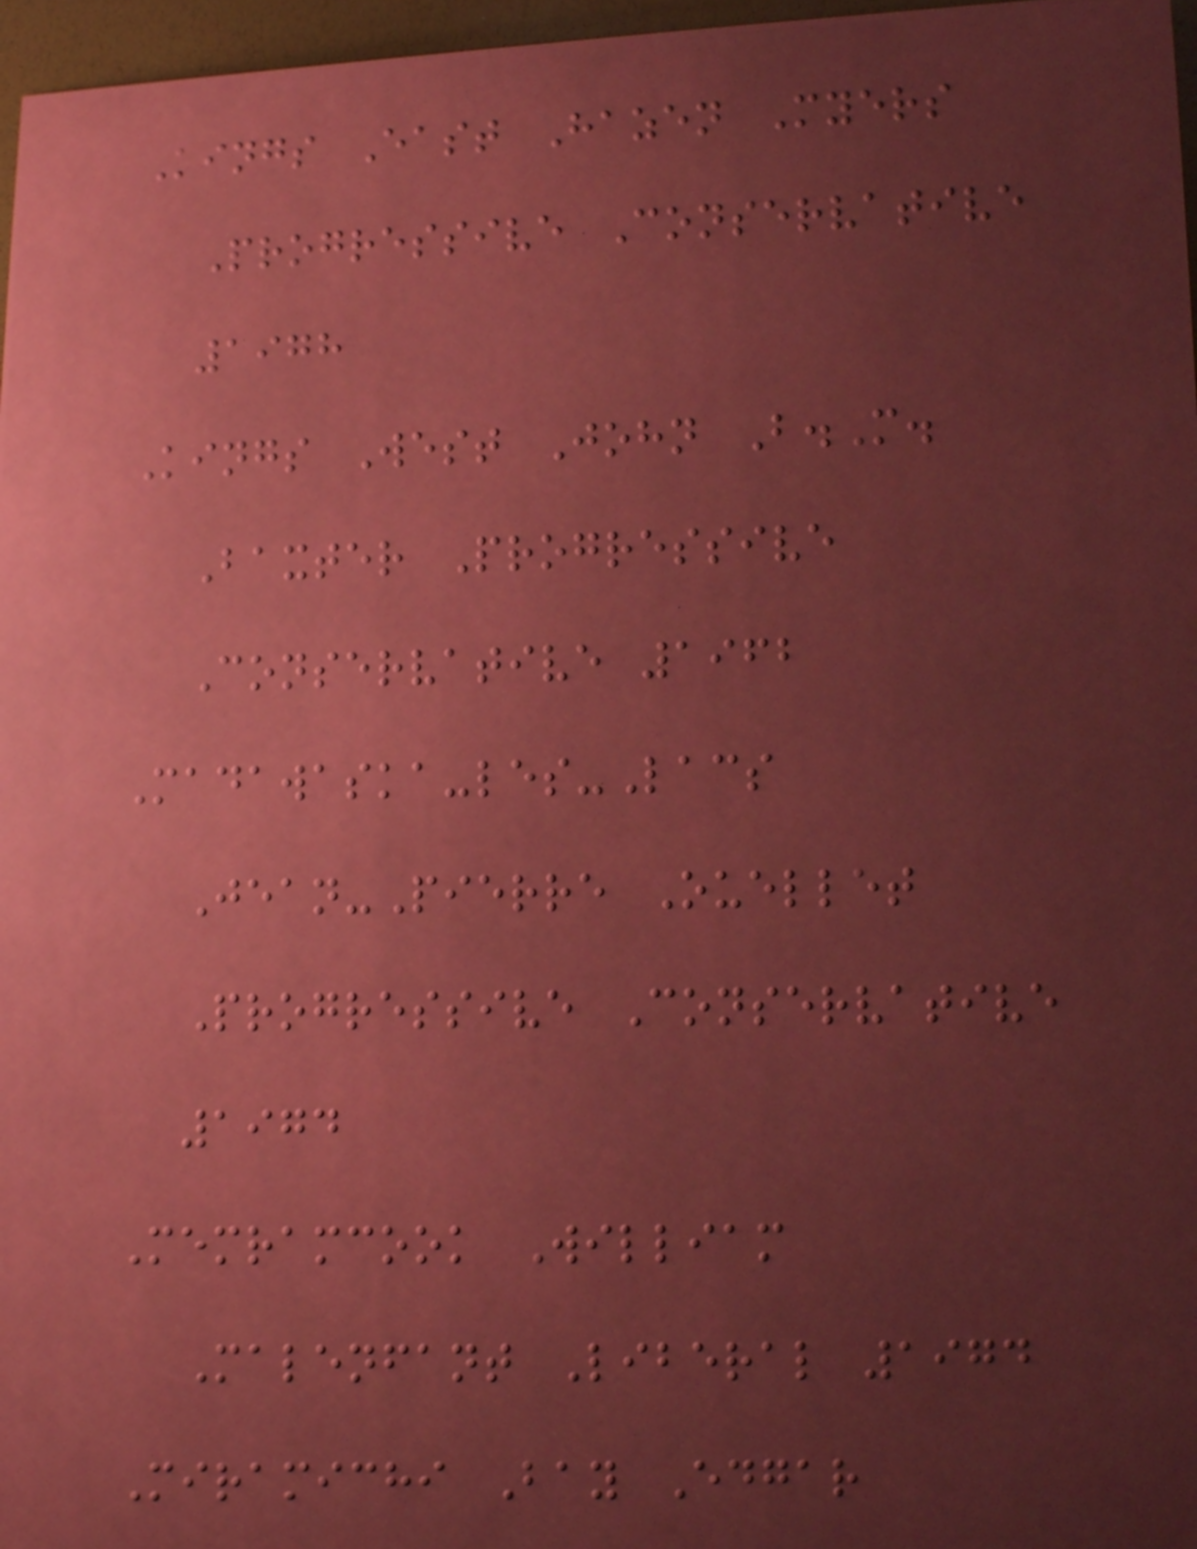Kings East Hazen Myers
Progressive Conservative
1978
Kings West John B.M.
Baxter Progressive
Conservative 1962
Madawaska-les-Lacs
Jean-Pierre Ouellet
Progressive Conservative
1974
Memramcook William
Malenfant Liberal 1974
Miramichi Bay Edgar
